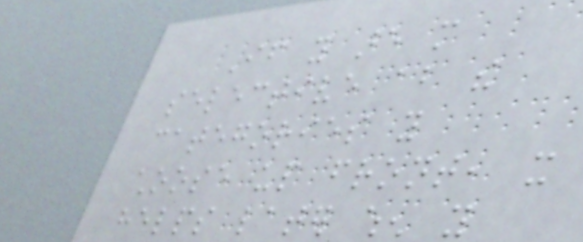If you are more
selective about the
categories you
choose up front, it
helps later when you
